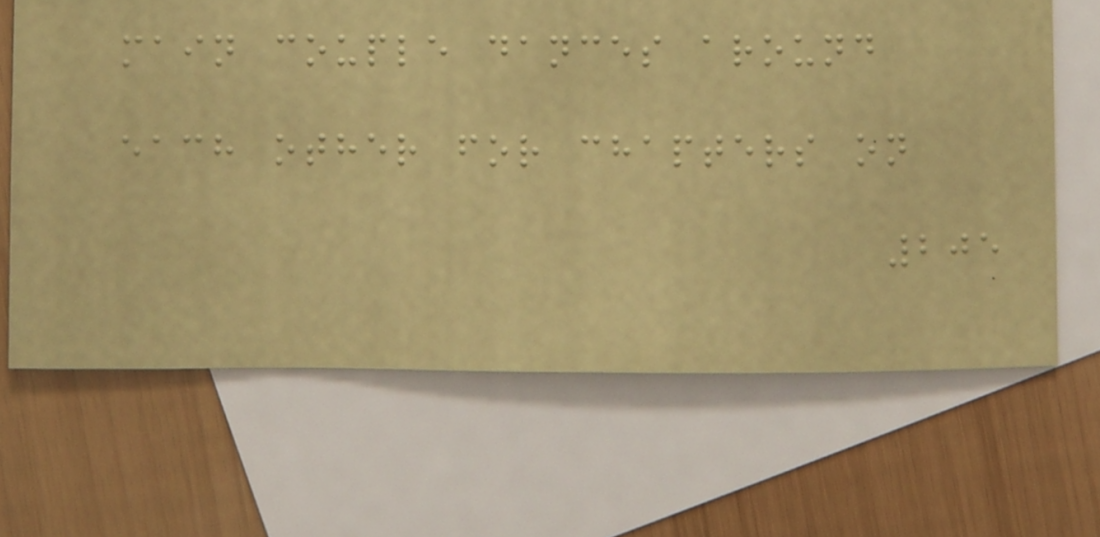main couple dances around
each other for chapters on
205
